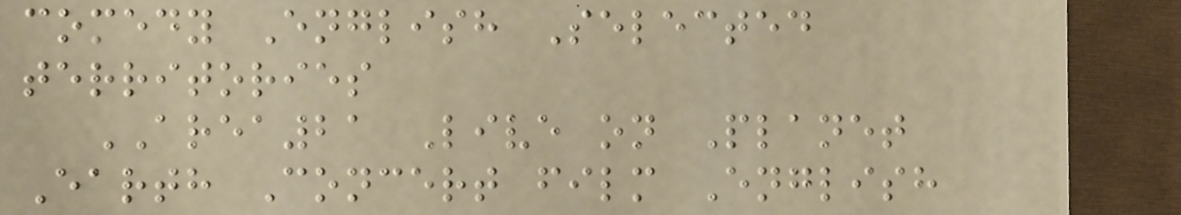comedy English Selected
territories
AREA21 Live on Planet
Earth Concert film English
